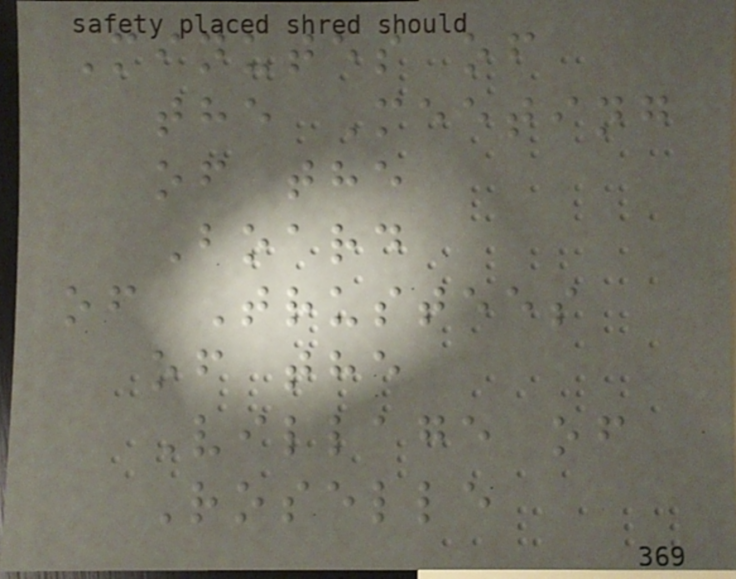Minutes of
the Meeting
of the
Board
of Trustees
of the
Village of
Roselle
